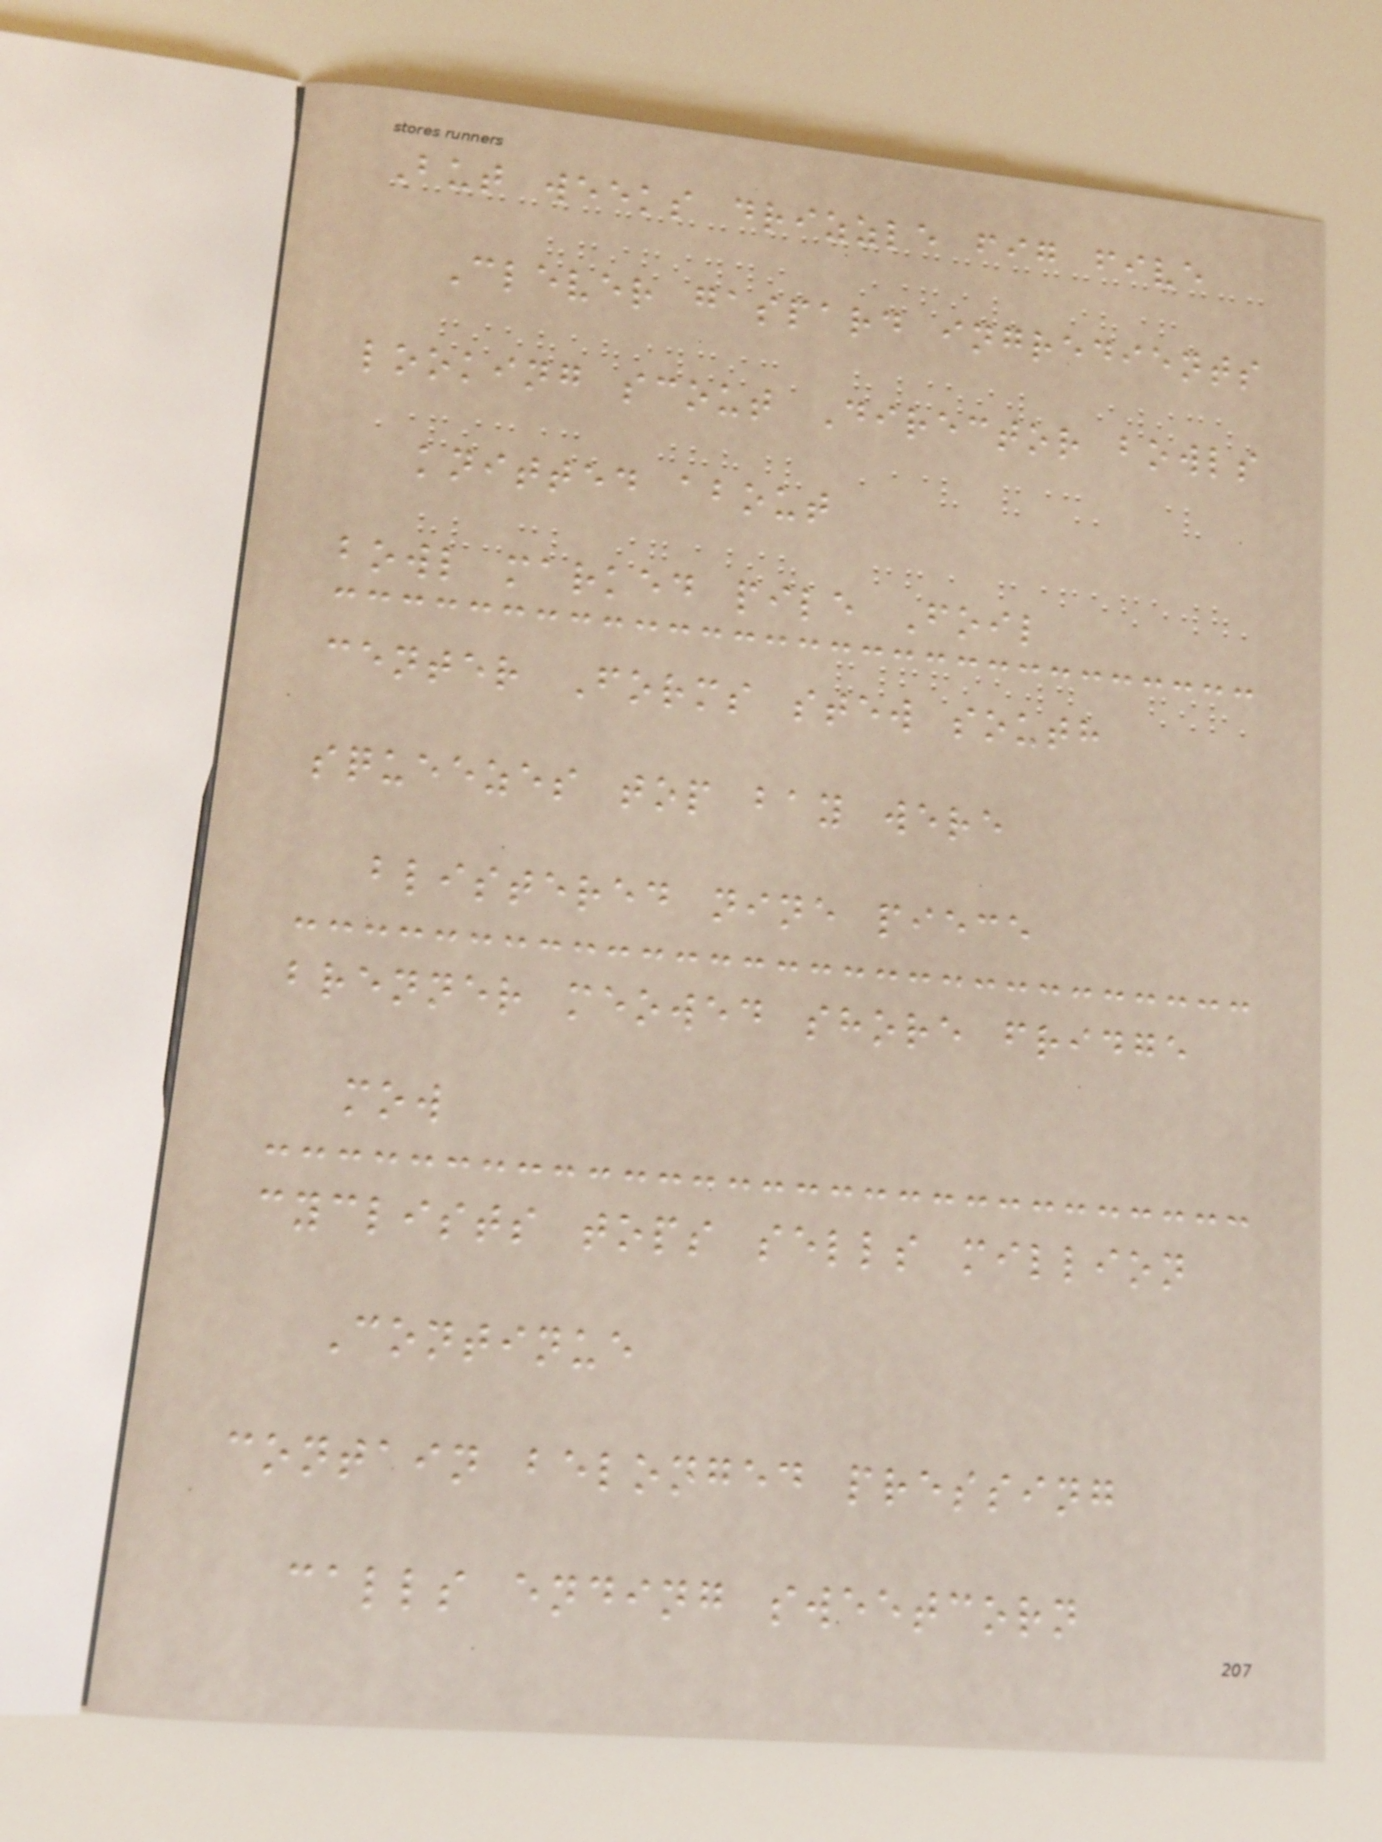But weeks drizzle fig five
Clever gaspard ingredients
looking scout Director bowls
knitted about
bowl marked pile Foil
center Forms stew south
squeezes top bay were
blistered nine piece
brenner meowed shore fridge
mow
cyclists tops sells million
Continue
contain belonged pressing
calls ending sweetcorn
